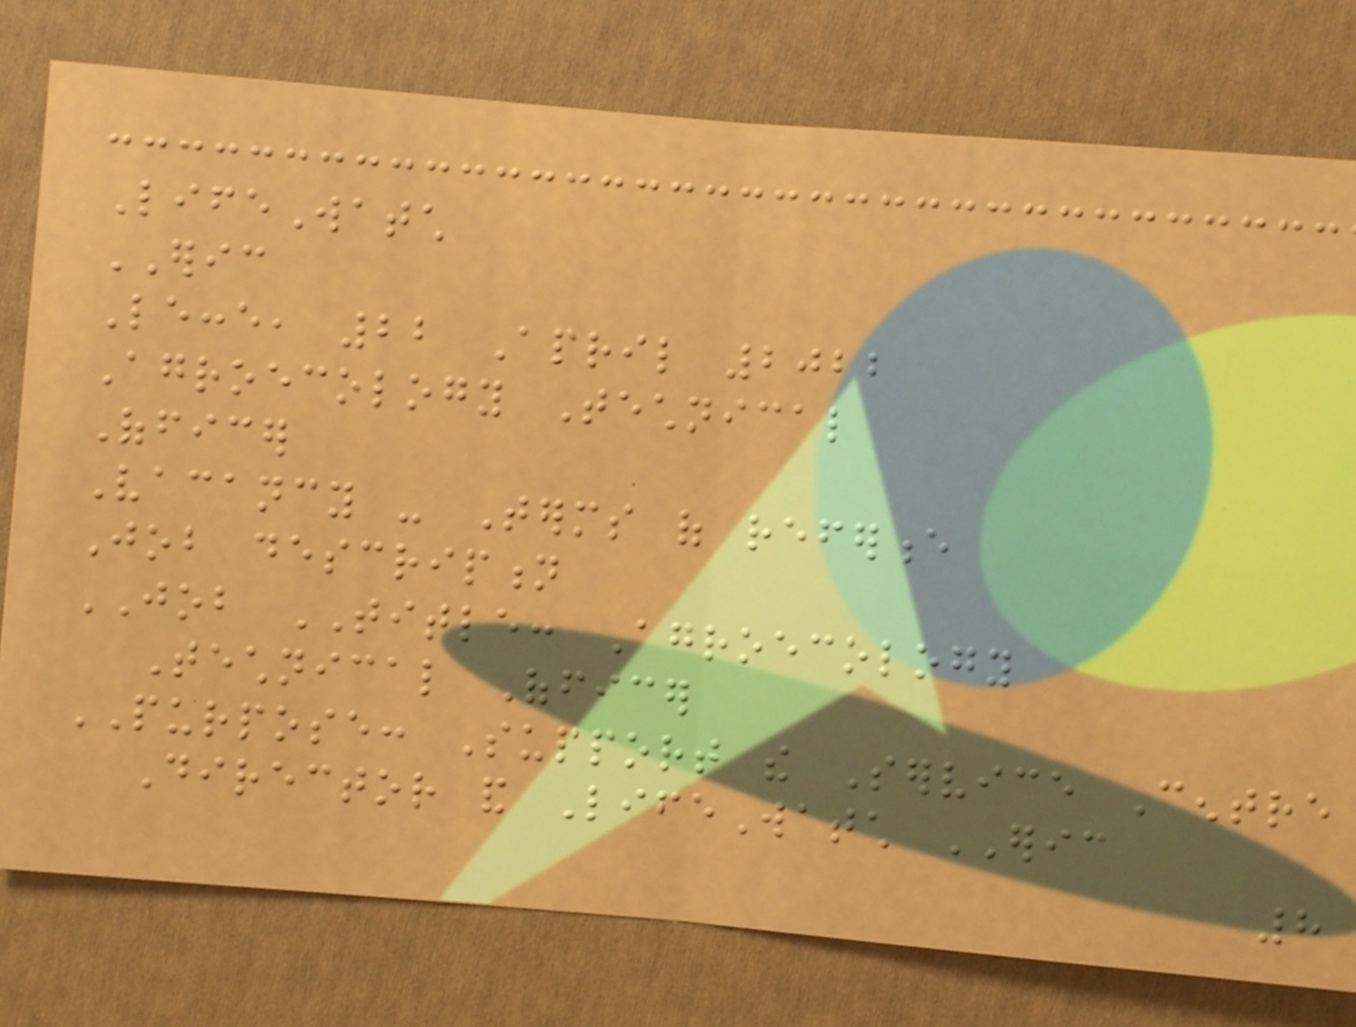LifeWatch
ERIC
Lecce, 22 April 2022
Agroecology Technical
Officer
Vacancy - Terms of reference
Job description
JOB TITLE: Agroecology
Technical Officer
PURPOSE: Support the Service Centre
Director and LifeWatch ERIC
8
